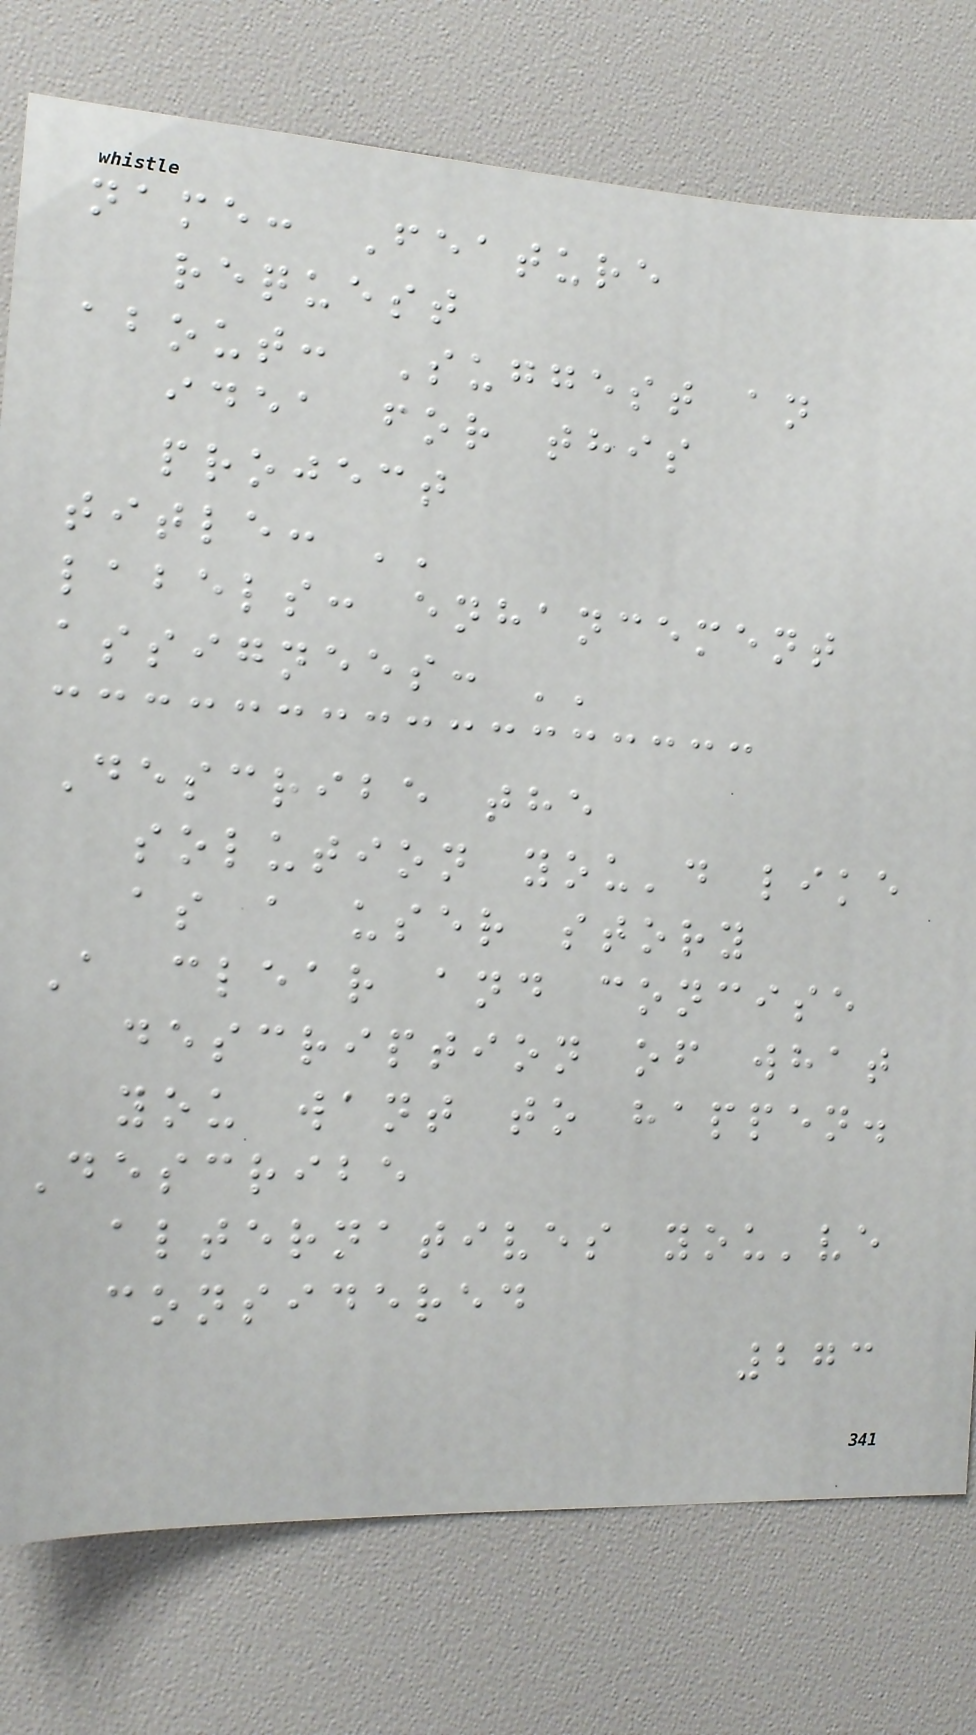name: Feature
request
about: Suggest an
idea for this
project
title: ''
labels: enhancement
assignees: ''
Describe the
solution you'd like
as a user story
A clear and concise
description of what
you want to happen.
Describe
alternatives you've
considered
273
